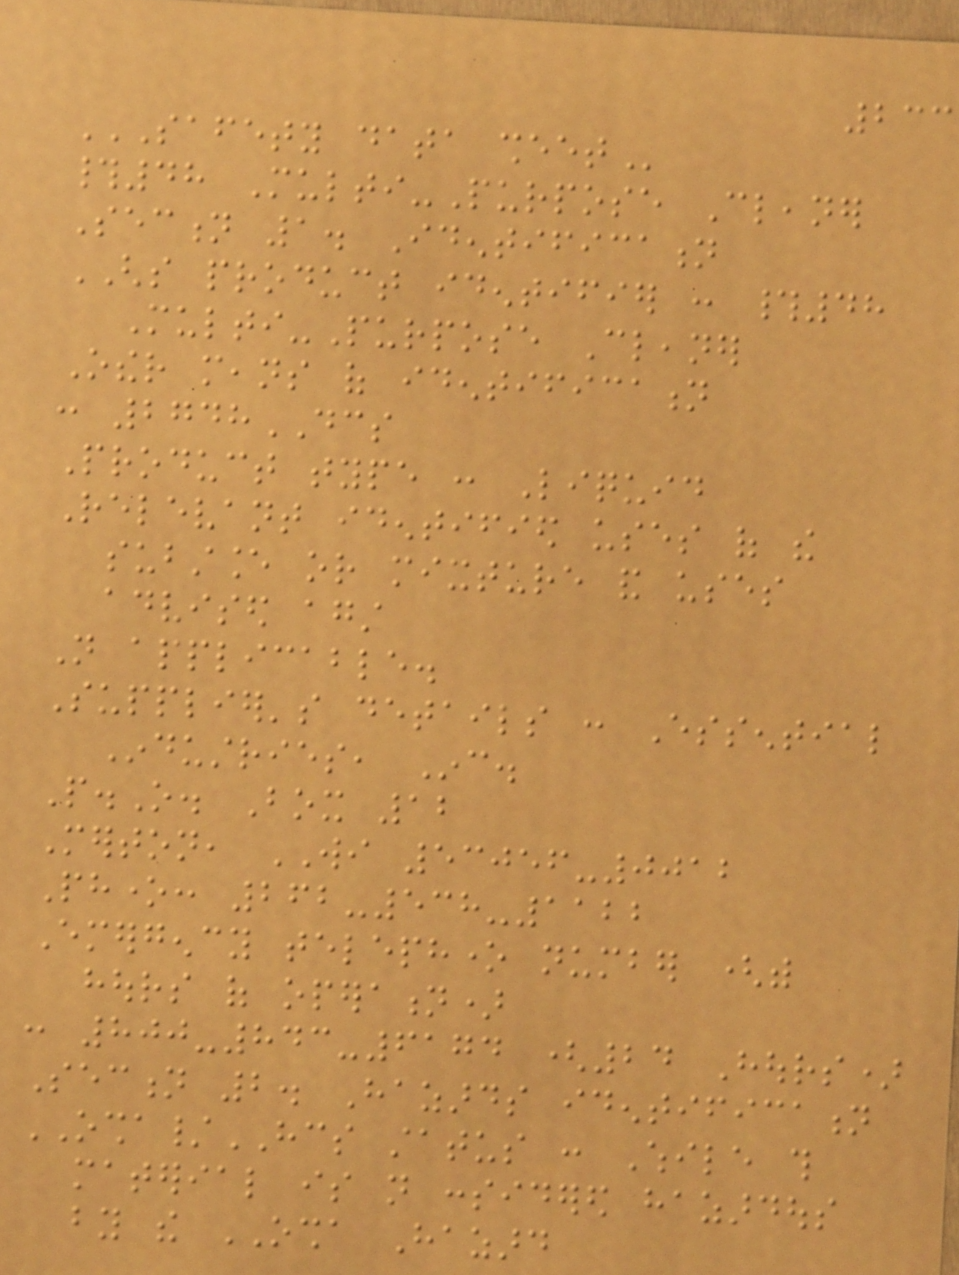233
SAFETY DATA SHEET
#48 Multi-Purpose Cleaner
Section 1. Identification
GHS product identifier : #48
Multi-Purpose Cleaner
Other means of identification
: 2748DCS
Product type : Liquid
Relevant identified uses of the
substance or mixture and uses
advised against
Not applicable.
Supplier's details : Essential
Industries, Inc.
P.O. Box 12
Merton, WI 53056-0012
Phone: 262-538-1122
Emergency telephone number (with
hours of operation)
: 800-843-6174 (24 Hours)
Section 2. Hazards identification
OSHA/HCS status : While this
material is not considered hazardous
by the OSHA Hazard
